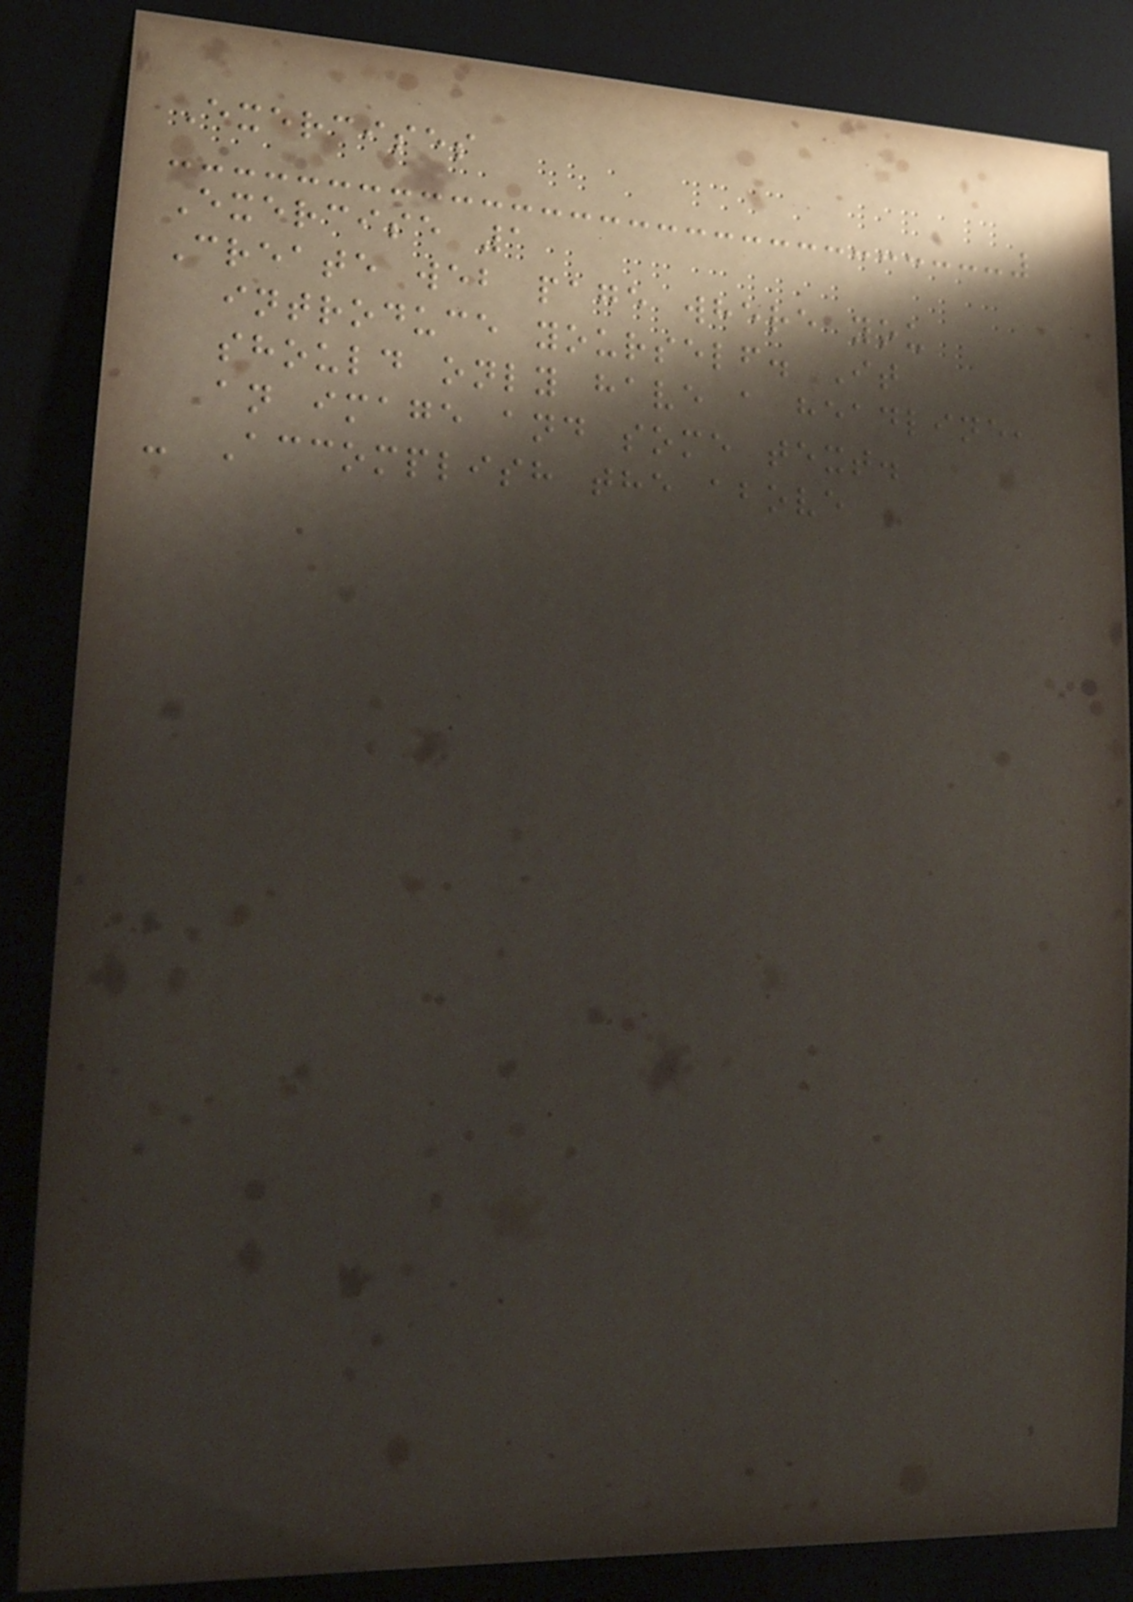Exercises
Exercise 1
Create web page where you
introduce yourself. It
should only have a headline,
an image and some text.
- Accomplish the above
